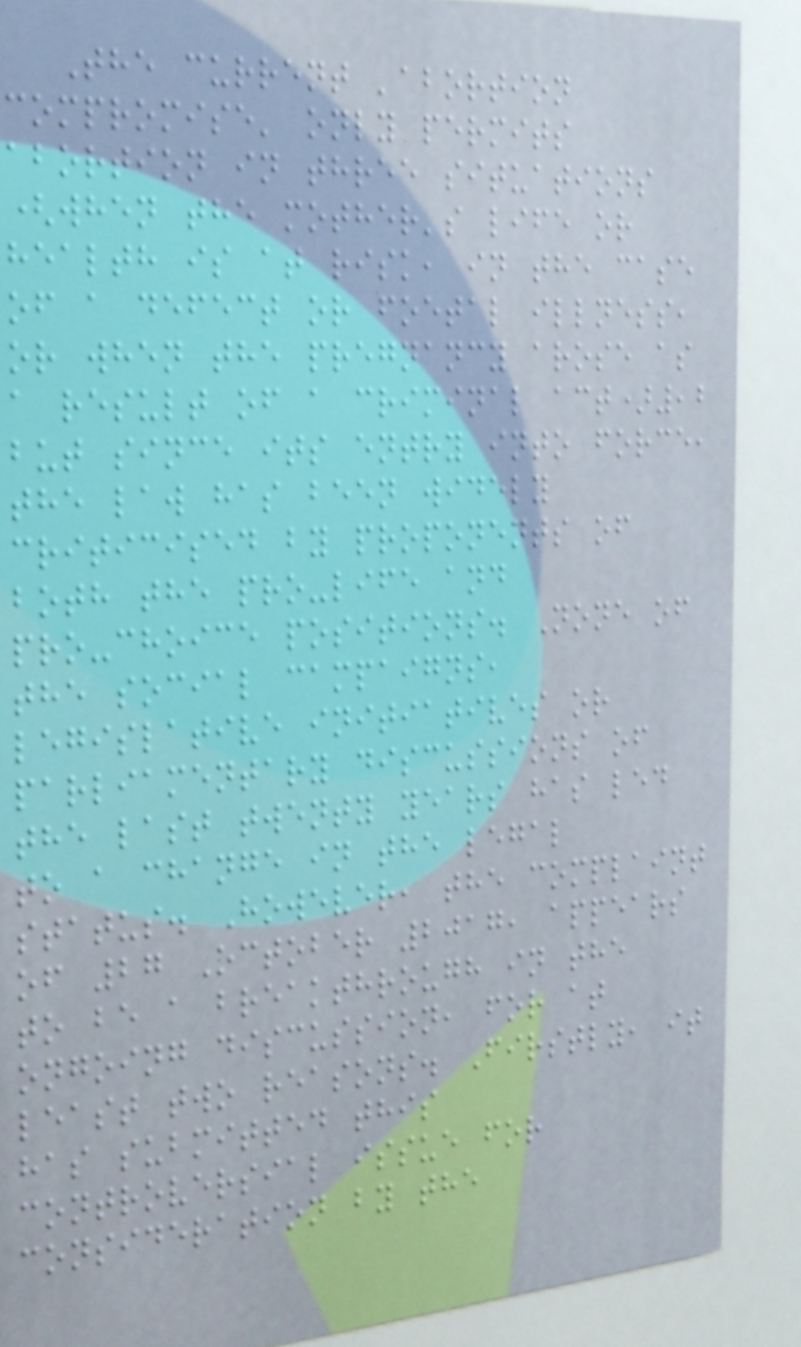The current 'abortion
compromise' only permits
abortion in three situations
(when the mother's life or
health is at risk, in the case
of a defect or foetal illness,
or when the pregnancy arose as
a result of a criminal act),2
but since its entry into force,
the law has been widely
criticised by proponents of
both the pro-life and
pro-choice positions. None of
the social campaigns,
legislative initiatives or
parliamentary discussions of
the last twenty years has led
to a change in the legal
status. However, the complaint
of 27 October 2017, appears
to be a breakthrough in the
ongoing discussion, for at
least two reasons. Firstly, it
has submitted this
controversial issue for
consideration by the
